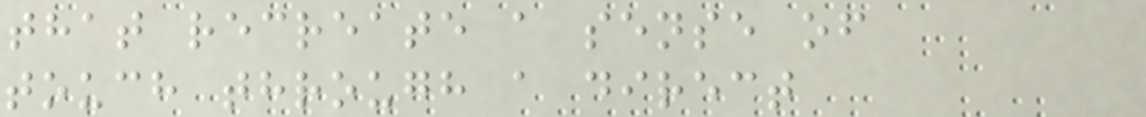that recreate a sense of
touch through a direct
